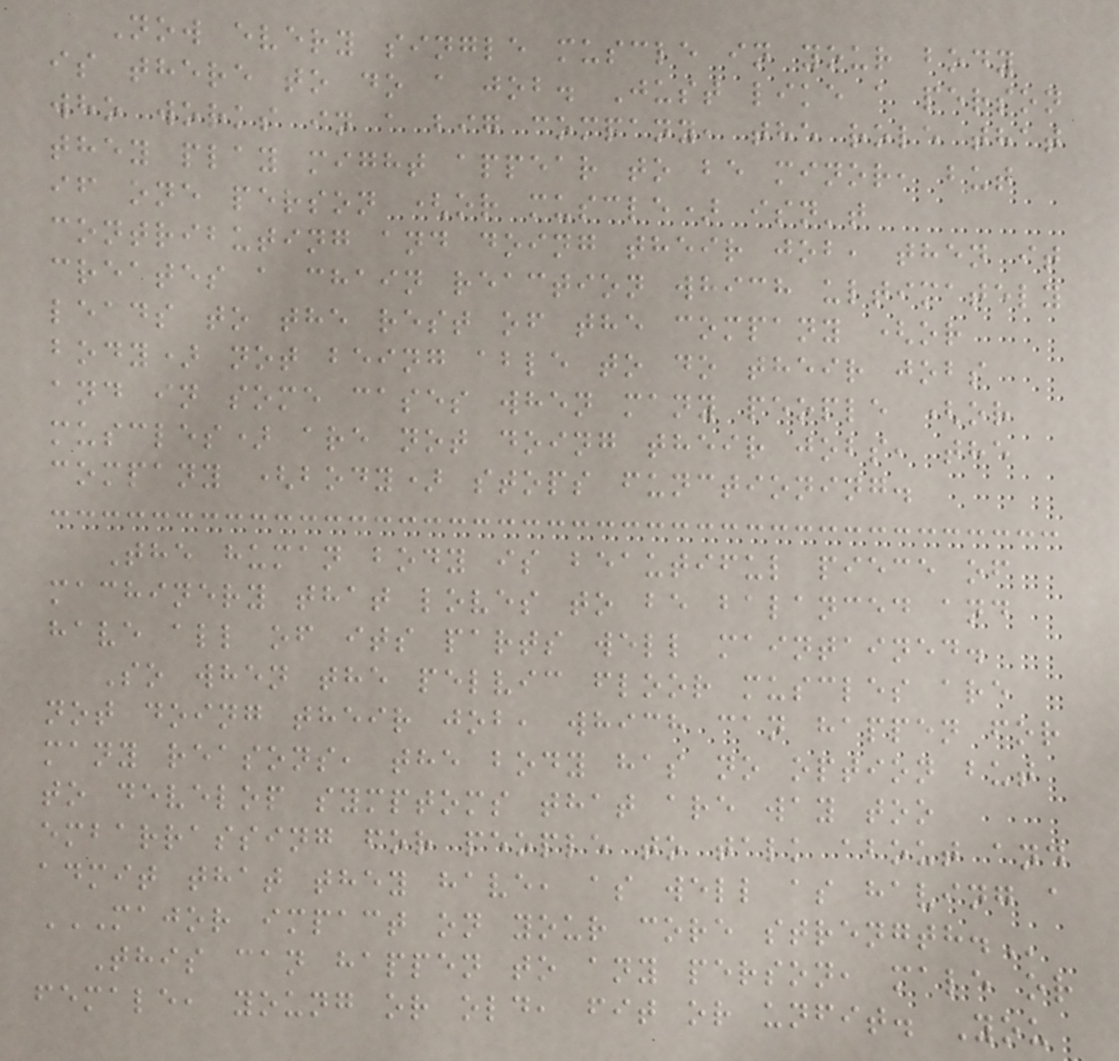Now every single muscle in your body
is there to do a job. Just like a person
who works in a big company, the role that
they play might appear to be minor, but
if one person (or muscle) isn't
contributing and doing their job, then it
creates a chain reaction which ultimately
leads to the rest of the company (or
body) not being able to do their jobs
and in some cases when many people (or
muscles) are not doing their jobs, the
company (body) stops functioning.
The human body is beautiful piece of
machinery that loves to be balanced and
have all of its parts well maintained.
So when the pelvic floor muscles are
not doing their job, which can happen for
many reasons, the body has no option but
to develop symptoms that are way too
embarrassing for people to talk about and
admit that they have, as well as having a
MAJOR IMPACT ON YOUR CORE STRENGTH.
This can happen to any person, male or
female, young or old, fit or unfit. You
